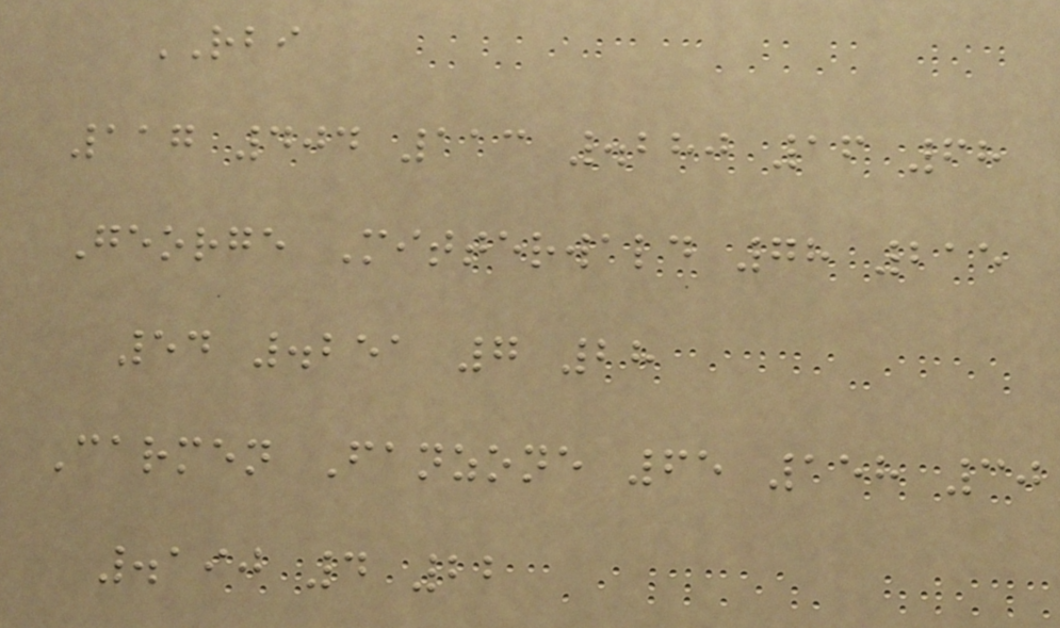RBI
117 404 113 .280 16 68
George Mitterwald 78 215
54 .251 7 28
Carmen Fanzone 65 158 30
.190 4 22
